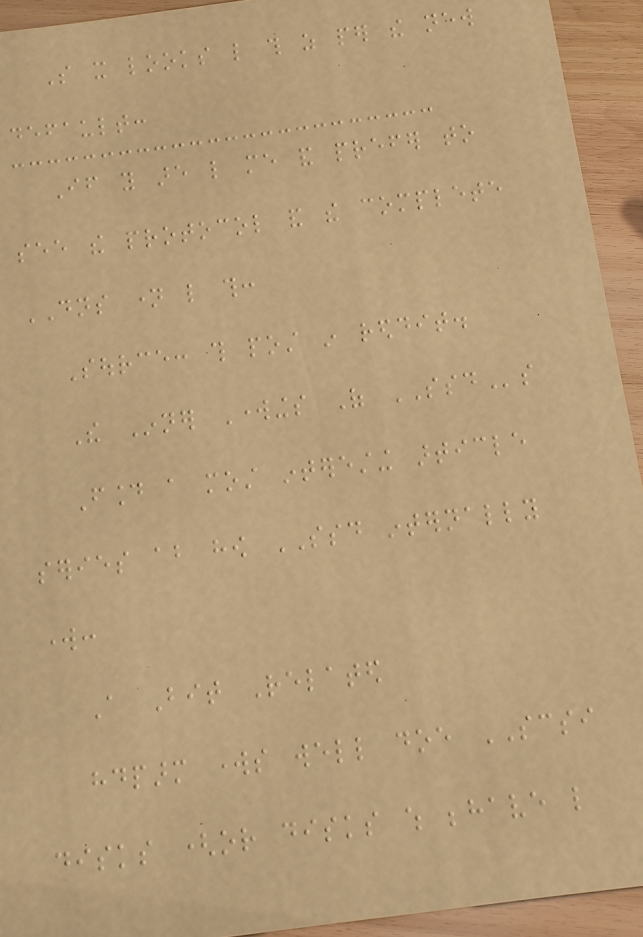So it looks like this as per the new
default:
If you are like me and prefer to
see the protocol and the complete
DNS name like this:
Source: this post in reddit.
The Inner Workings Of SSDs
Found a most interesting article
series about how SSD internally
work:
A Bit Related
hdparm works well doe SCSI
disks (or disks which behave like
